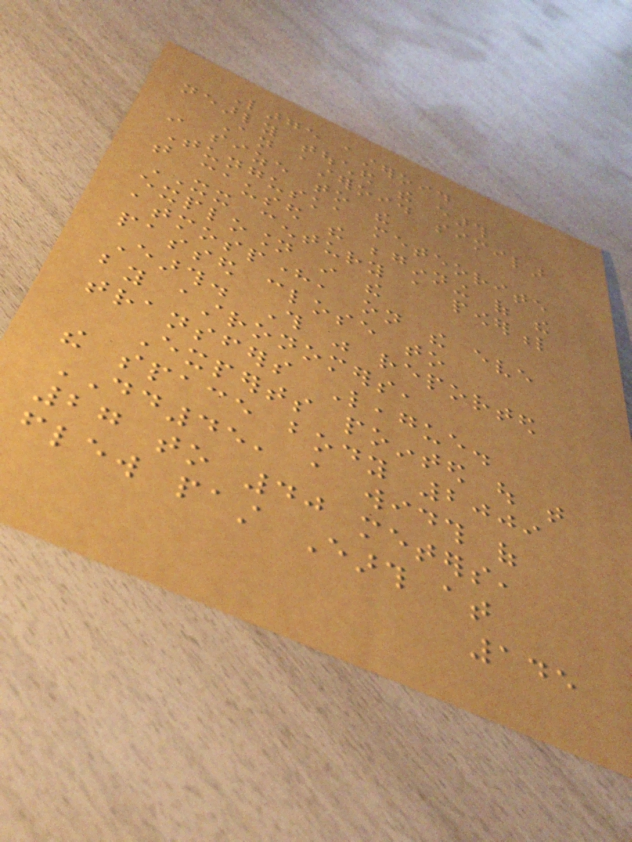Large asteroid
nearly touched the earth
An asteroid similar
in size to the
Tunguska meteorite
that caused the beginning of the
XX century a powerful
explosion in the
atmosphere, on the eve
passed close to
Earth. This was reported
by astronomers,
transfers League.
Experts pointed out that
the space body 2009
DD45, a width of
27 to 40 meters,
flew past Earth at
145
